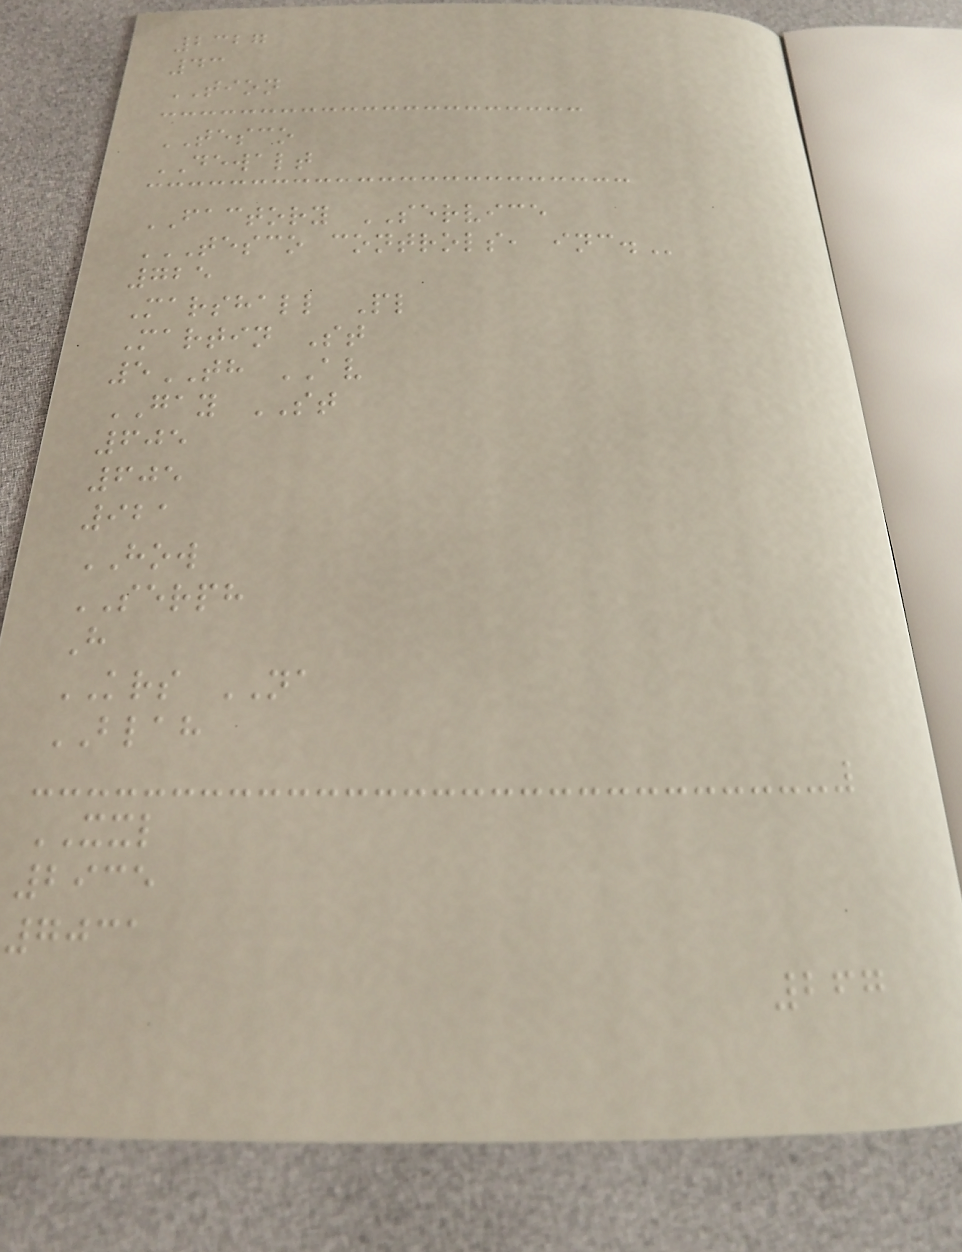2327
43
TION
TESCO
DEWALT
FACTORY SERVICE
TESCO CONTROLS, INC.
725
Marshall Pl
Martin St
5TH AV
GAY ST
605
605
921
HOW
SERPH
H
KRS NA
BLAH
XXL
2935
7031
267
